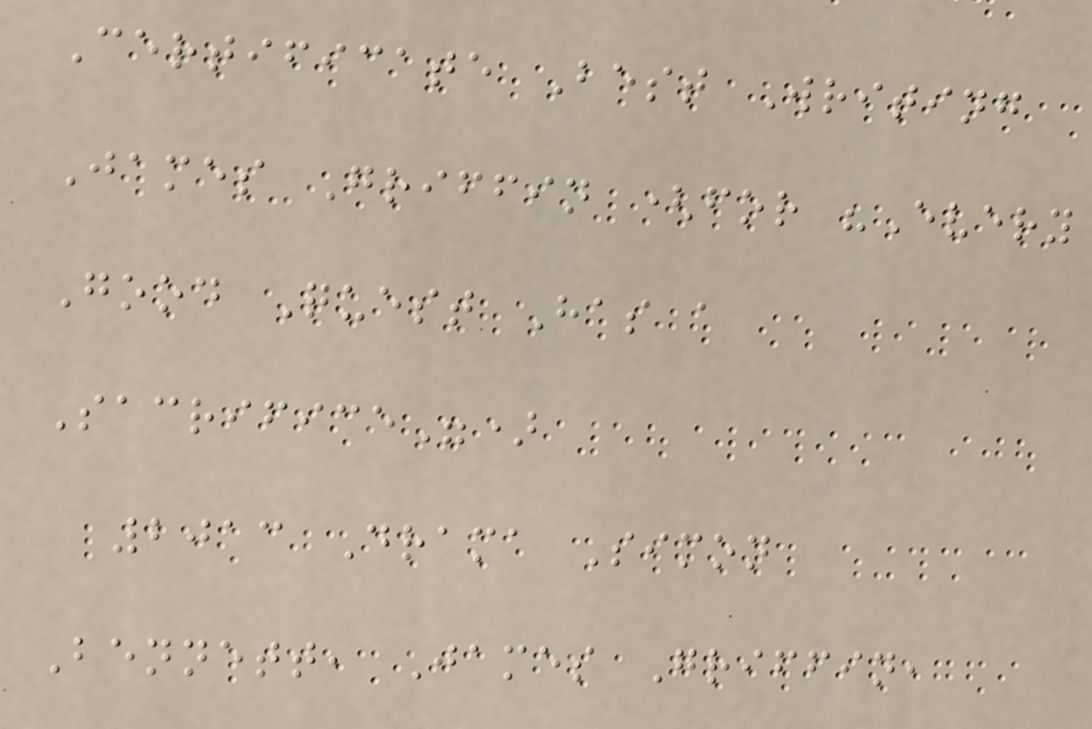Certificate Best Writing
James Griffin (for "Every
Good Quest Has a
Sacrifice")
2013 Drama Simon
Bennett, James Griffin,
